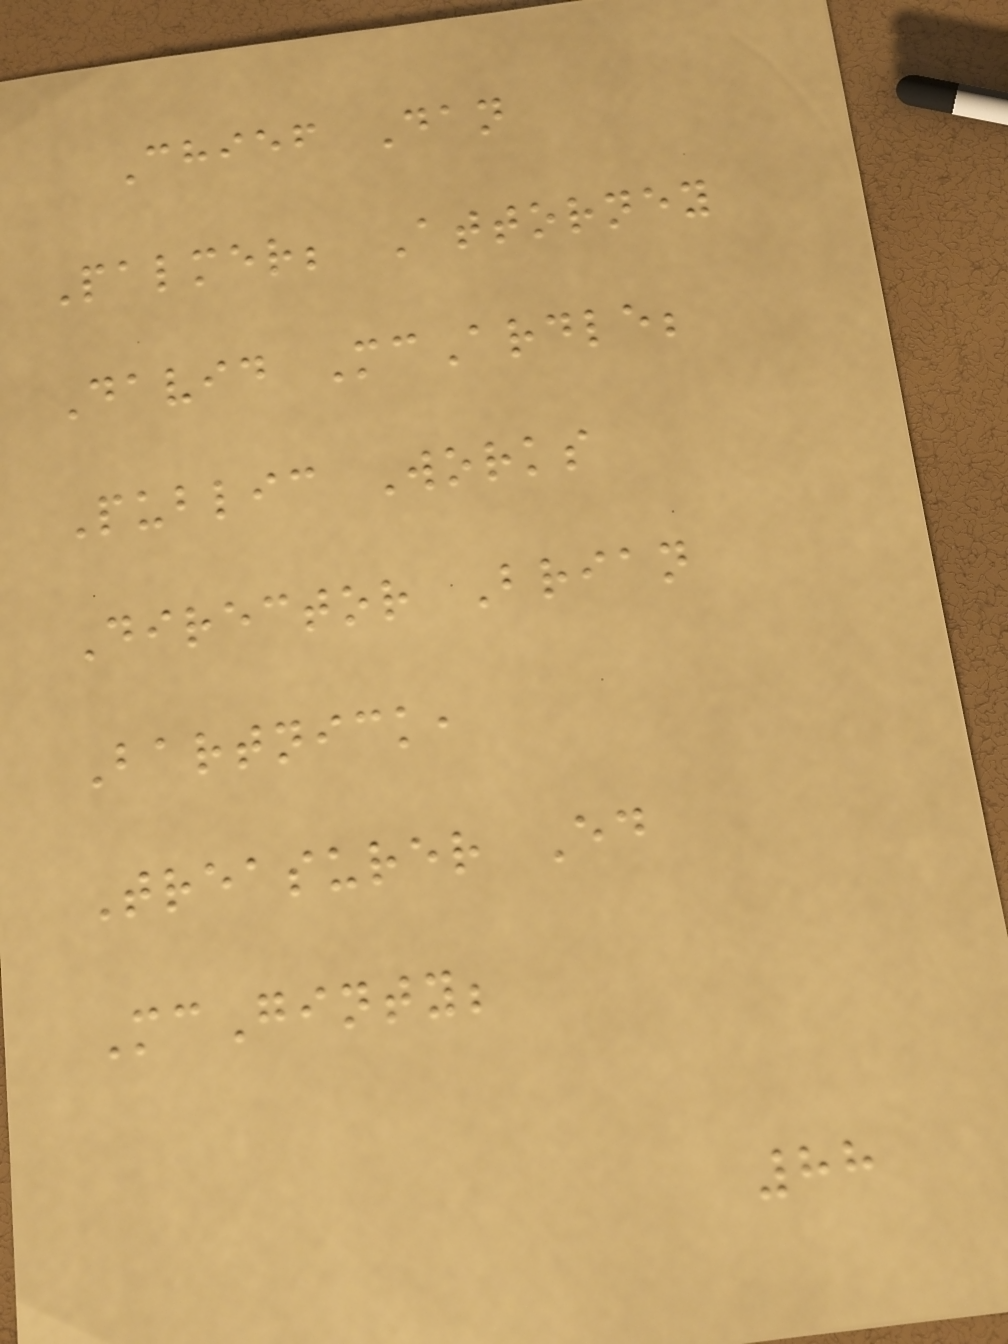Chief Dan
Palmer; Attorney
David McArdle;
Public Works
Director Brian
Bartnick,
Treasurer Ed
McGinty;
88
